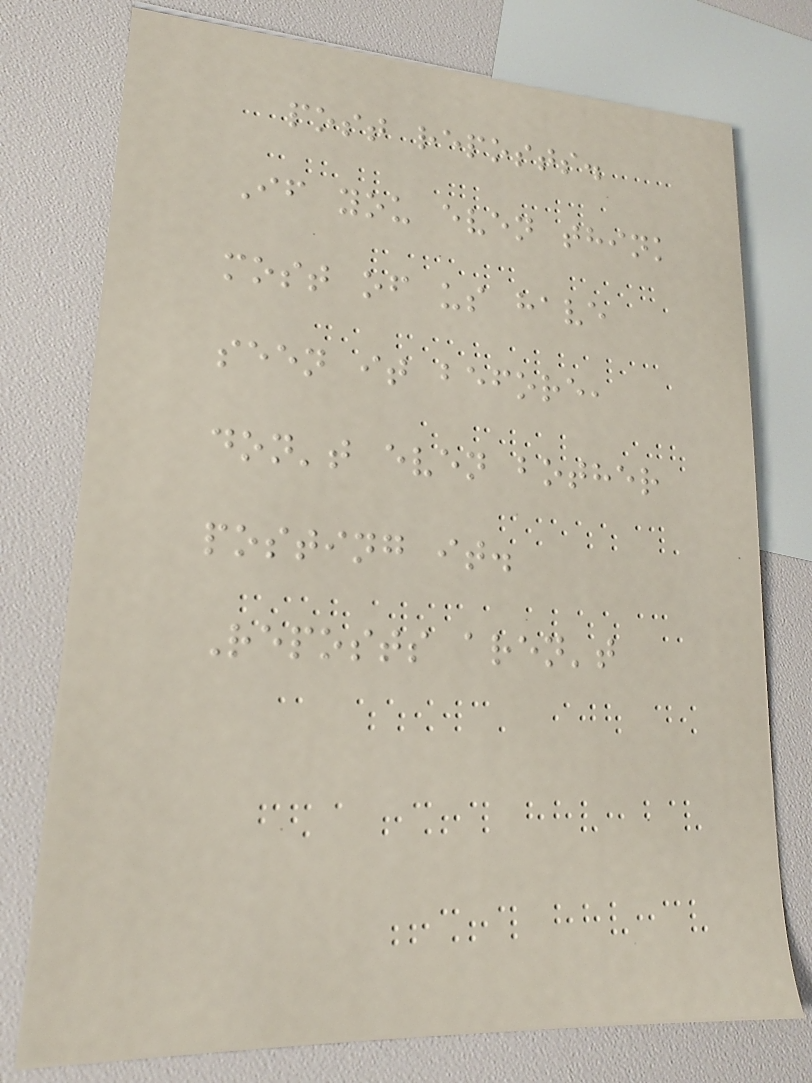post reposts.
If you even think
most of us have
seen it before,
don't even bother
posting it.
Reposts aren't
